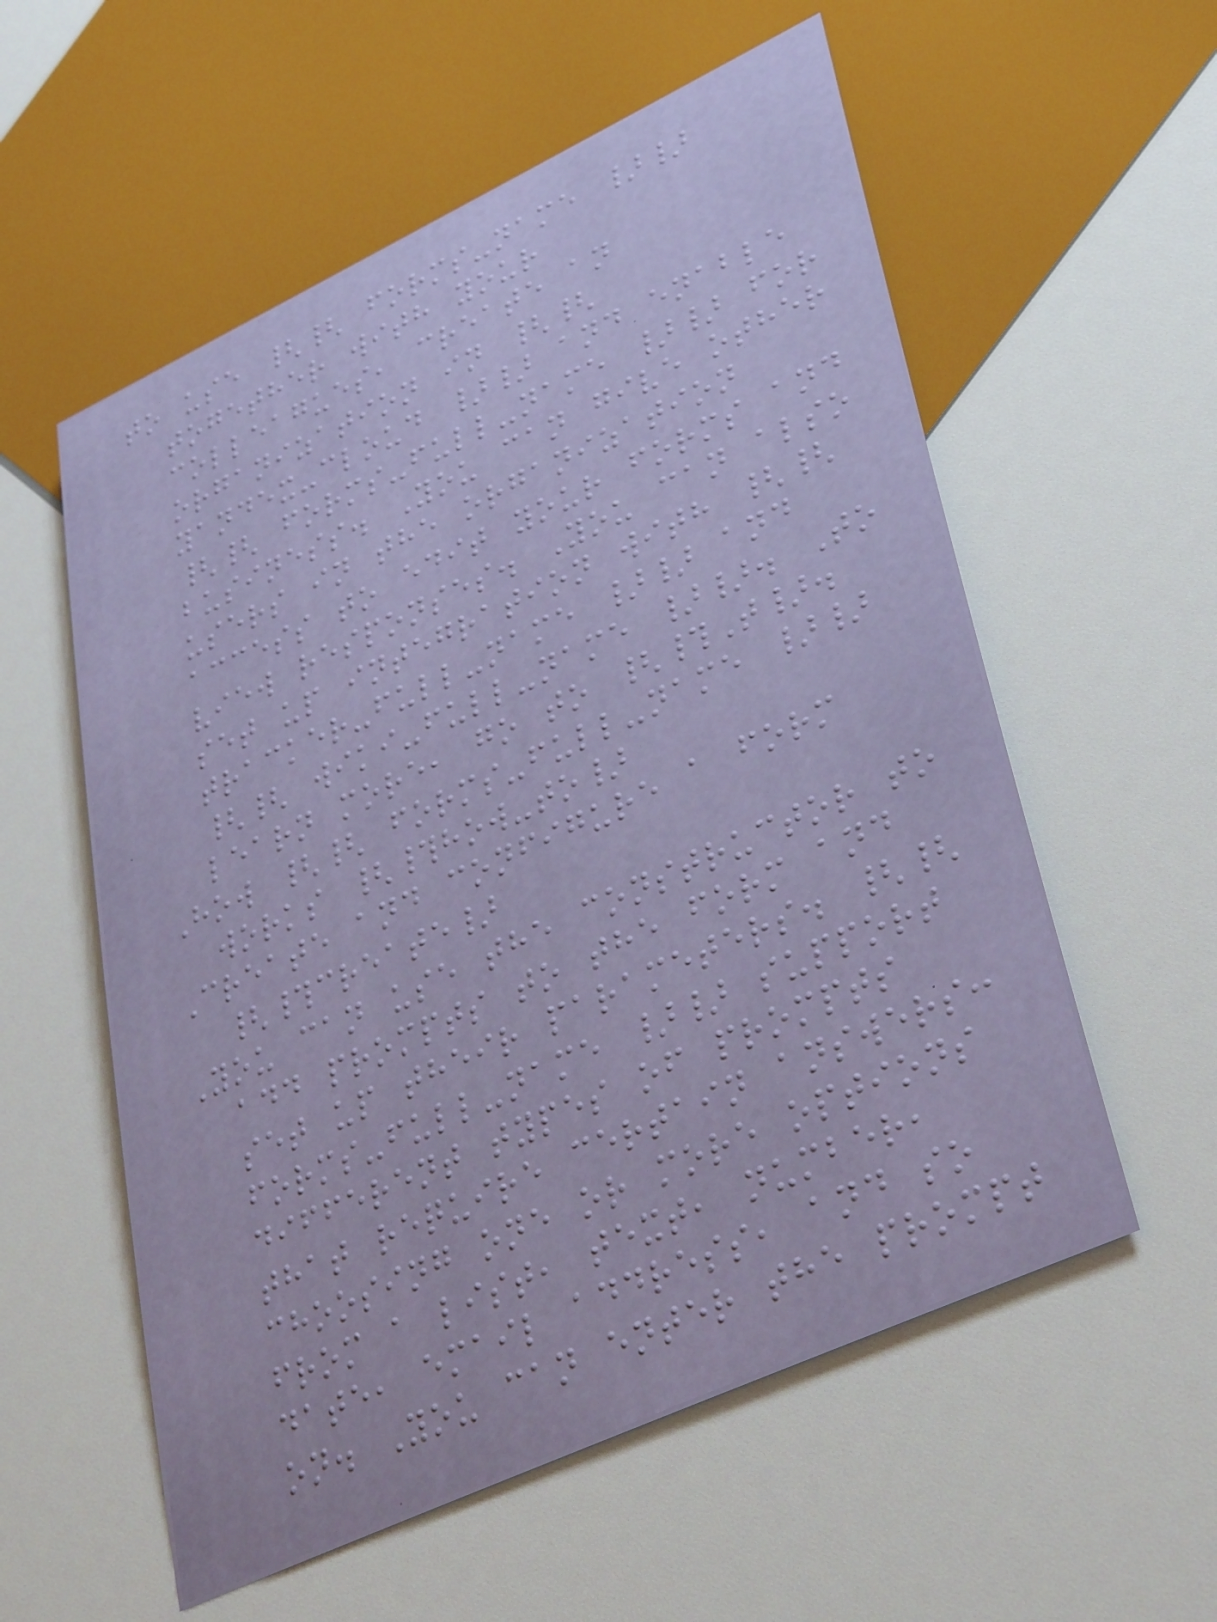to use {{ forms-name }}
together with your
colleagues, create an
organization in {{
yandex-cloud }} and enable
{{ forms-full-name }} for
business. You can give other
users in the organization
access to edit your forms and
view responses. You can also
set up integration with {{
tracker-full-name }} and
{{ wiki-full-name }}. To
learn more, go to {#T}.
How {{ forms-full-name }}
works {#how-to}
Create and configure a form
{#create}
You can use the constructor to
add prompts to the form and
set up their parameters. {{
forms-full-name }} support
different types of prompts
that require certain answers:
choosing one or more options
from a list, text, number,
date, email address, and so
on. You can enter the prompt
